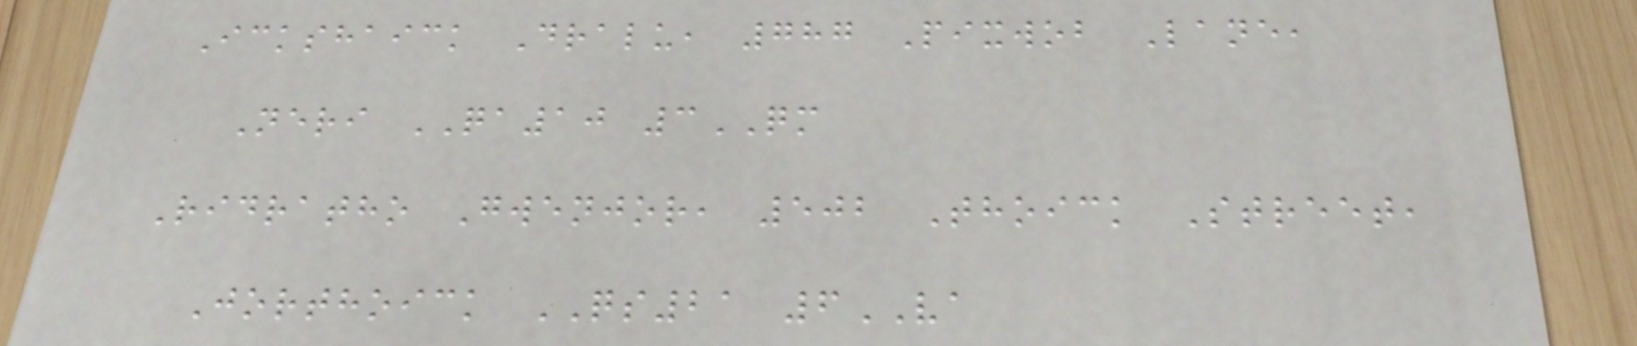Ickshaick Dralu, 787 Pixwob Lane,
Neri QA10 3QM
Ridratho Gwenjor, 502 Thoick Street,
Jorthoick QS21 6VA
